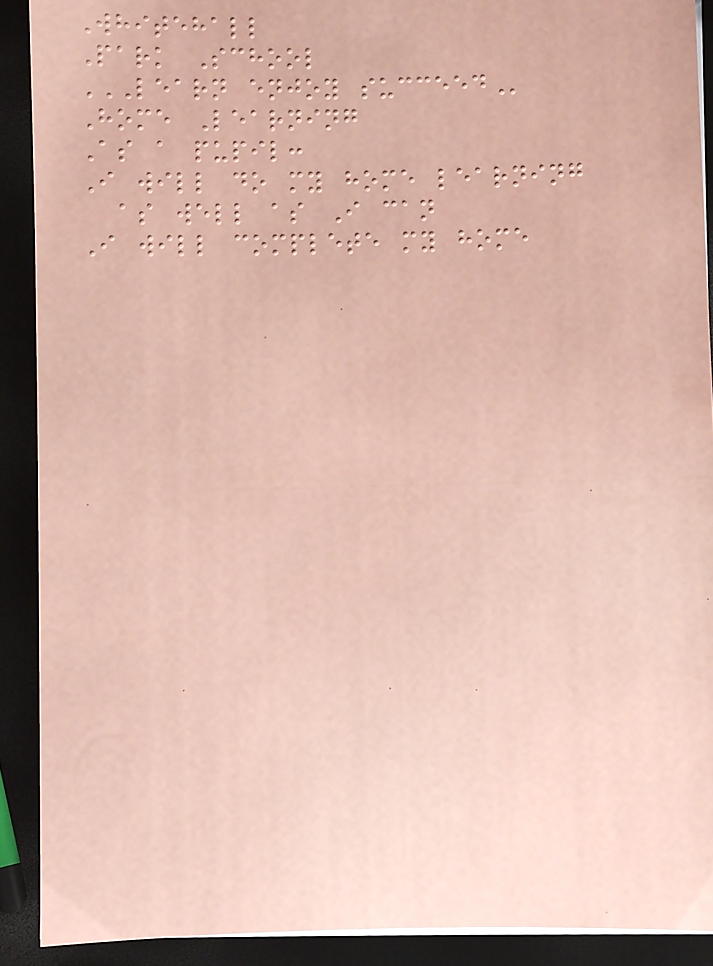Whitehall
Park School
LEARN ENJOY SUCCEED
Home Learning
As a pupil:
I will do my home learning
as well as I can
I will complete my home
